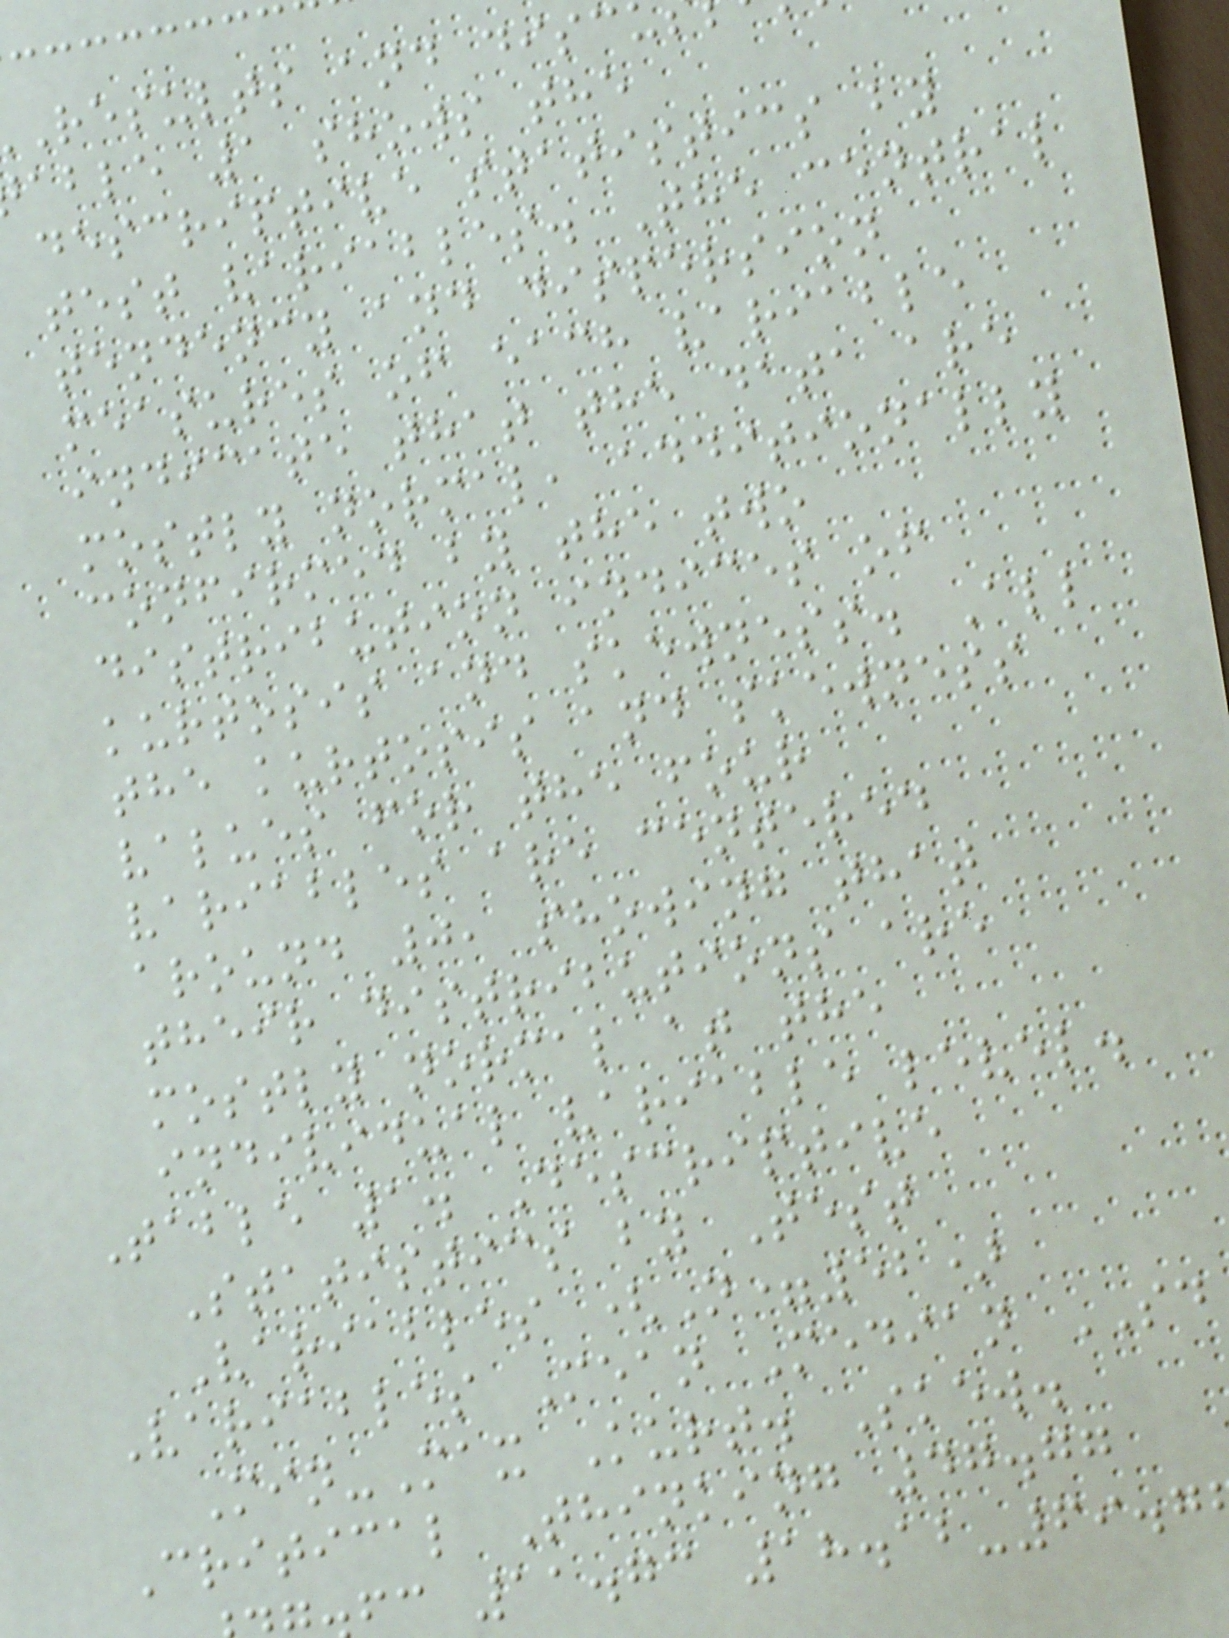results and
able 1 shows the
descriptive statistics by
test variables. The central
tendency and dispersion
measures of each variable
indicate that the data are
mostly normal, additionally
confirmed by the two
distribution indices of
kurtosis and skewness. All
the kurtosis and skewness
values for the four
variables are centered
around 0, showing that
their distributions are
mostly normal at the
individual variable level.
Table 1. Descriptive
Statistics by Test
Variables (N=52)
Variables Mean Median SD
Min-Max Kurt. Skew.
Critical Thinking 47.77
c 11.73 18.12-69.7
